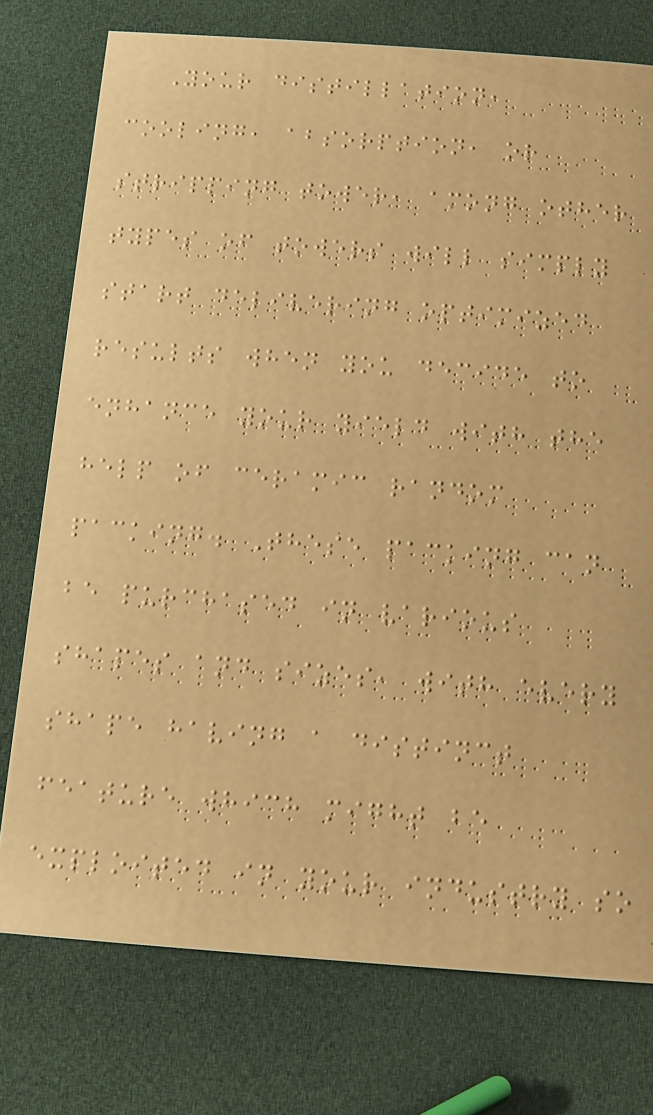Your distillation,
cooling, absorption, or
stripping tower, among other
types of towers will simply
start delivering optimized
results when you decide to
enhance your yield with the
help of ceramic random
packing. These packing can
be purchased in various
shapes and sizes, with every
shape having a distinct
feature which might be
exploited in your industry so
